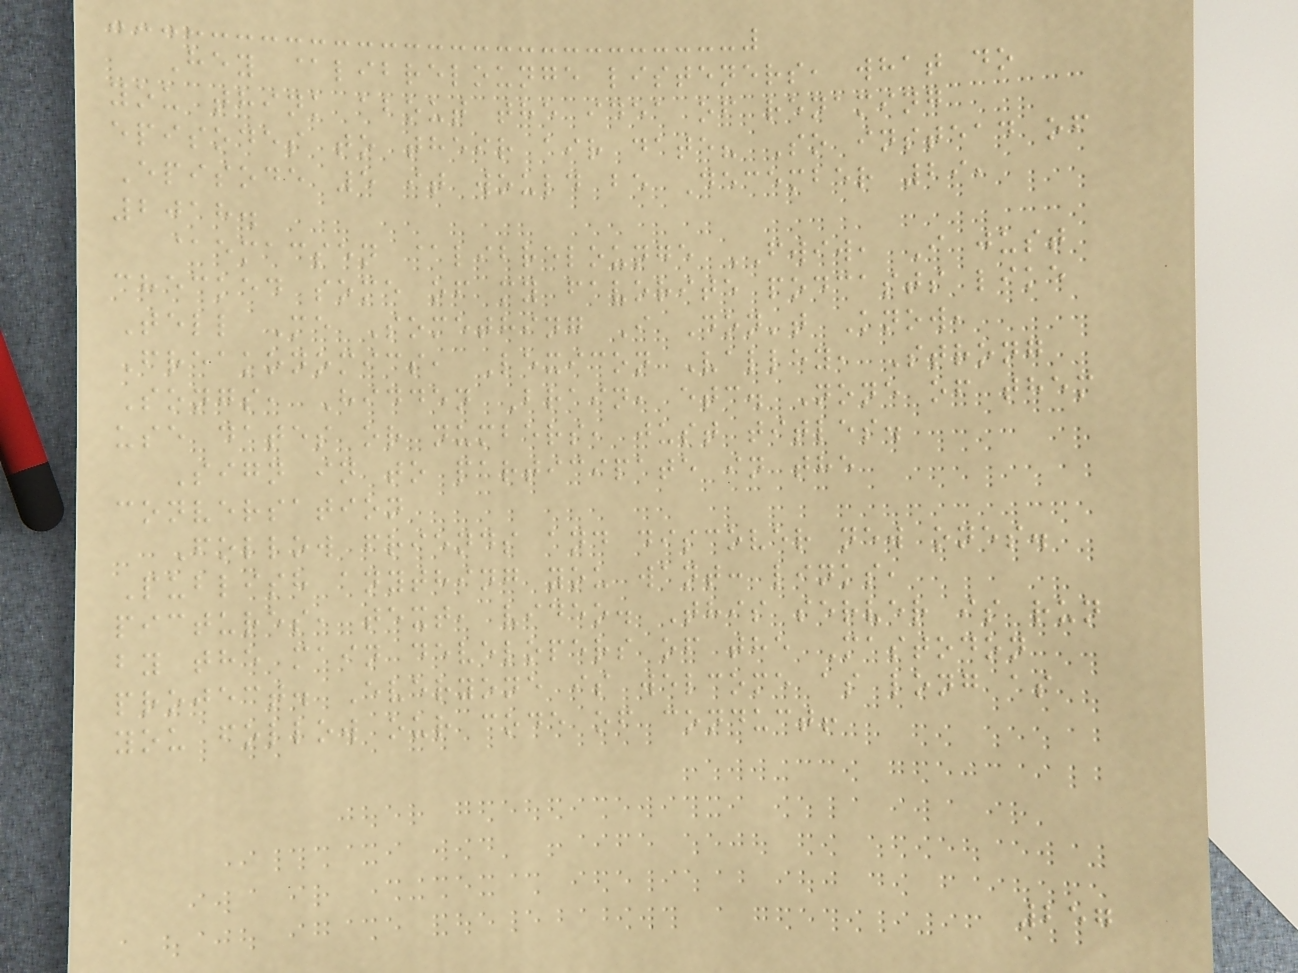Hey @librelounge listeners, what do
you think about the idea of renaming
episodes to their air date? So instead of
Episode 5 it would be December 29,
2018.
@emacsen @librelounge FWIW, I just
checked some of my favorite podcasts like
Tell Me Something I Don't Know,
Freakonomics, Lexicon Valley, Strong
Songs, Hidden Brain, etc. None of them
use dates or numbers, just titles.
Sign in to participate in the
conversation
Follow friends and discover new ones.
Publish anything you want: links,
pictures, text, video. This server is run
by the main developers of the Mastodon
project. Everyone is welcome as long as
you follow our code of conduct!
257
